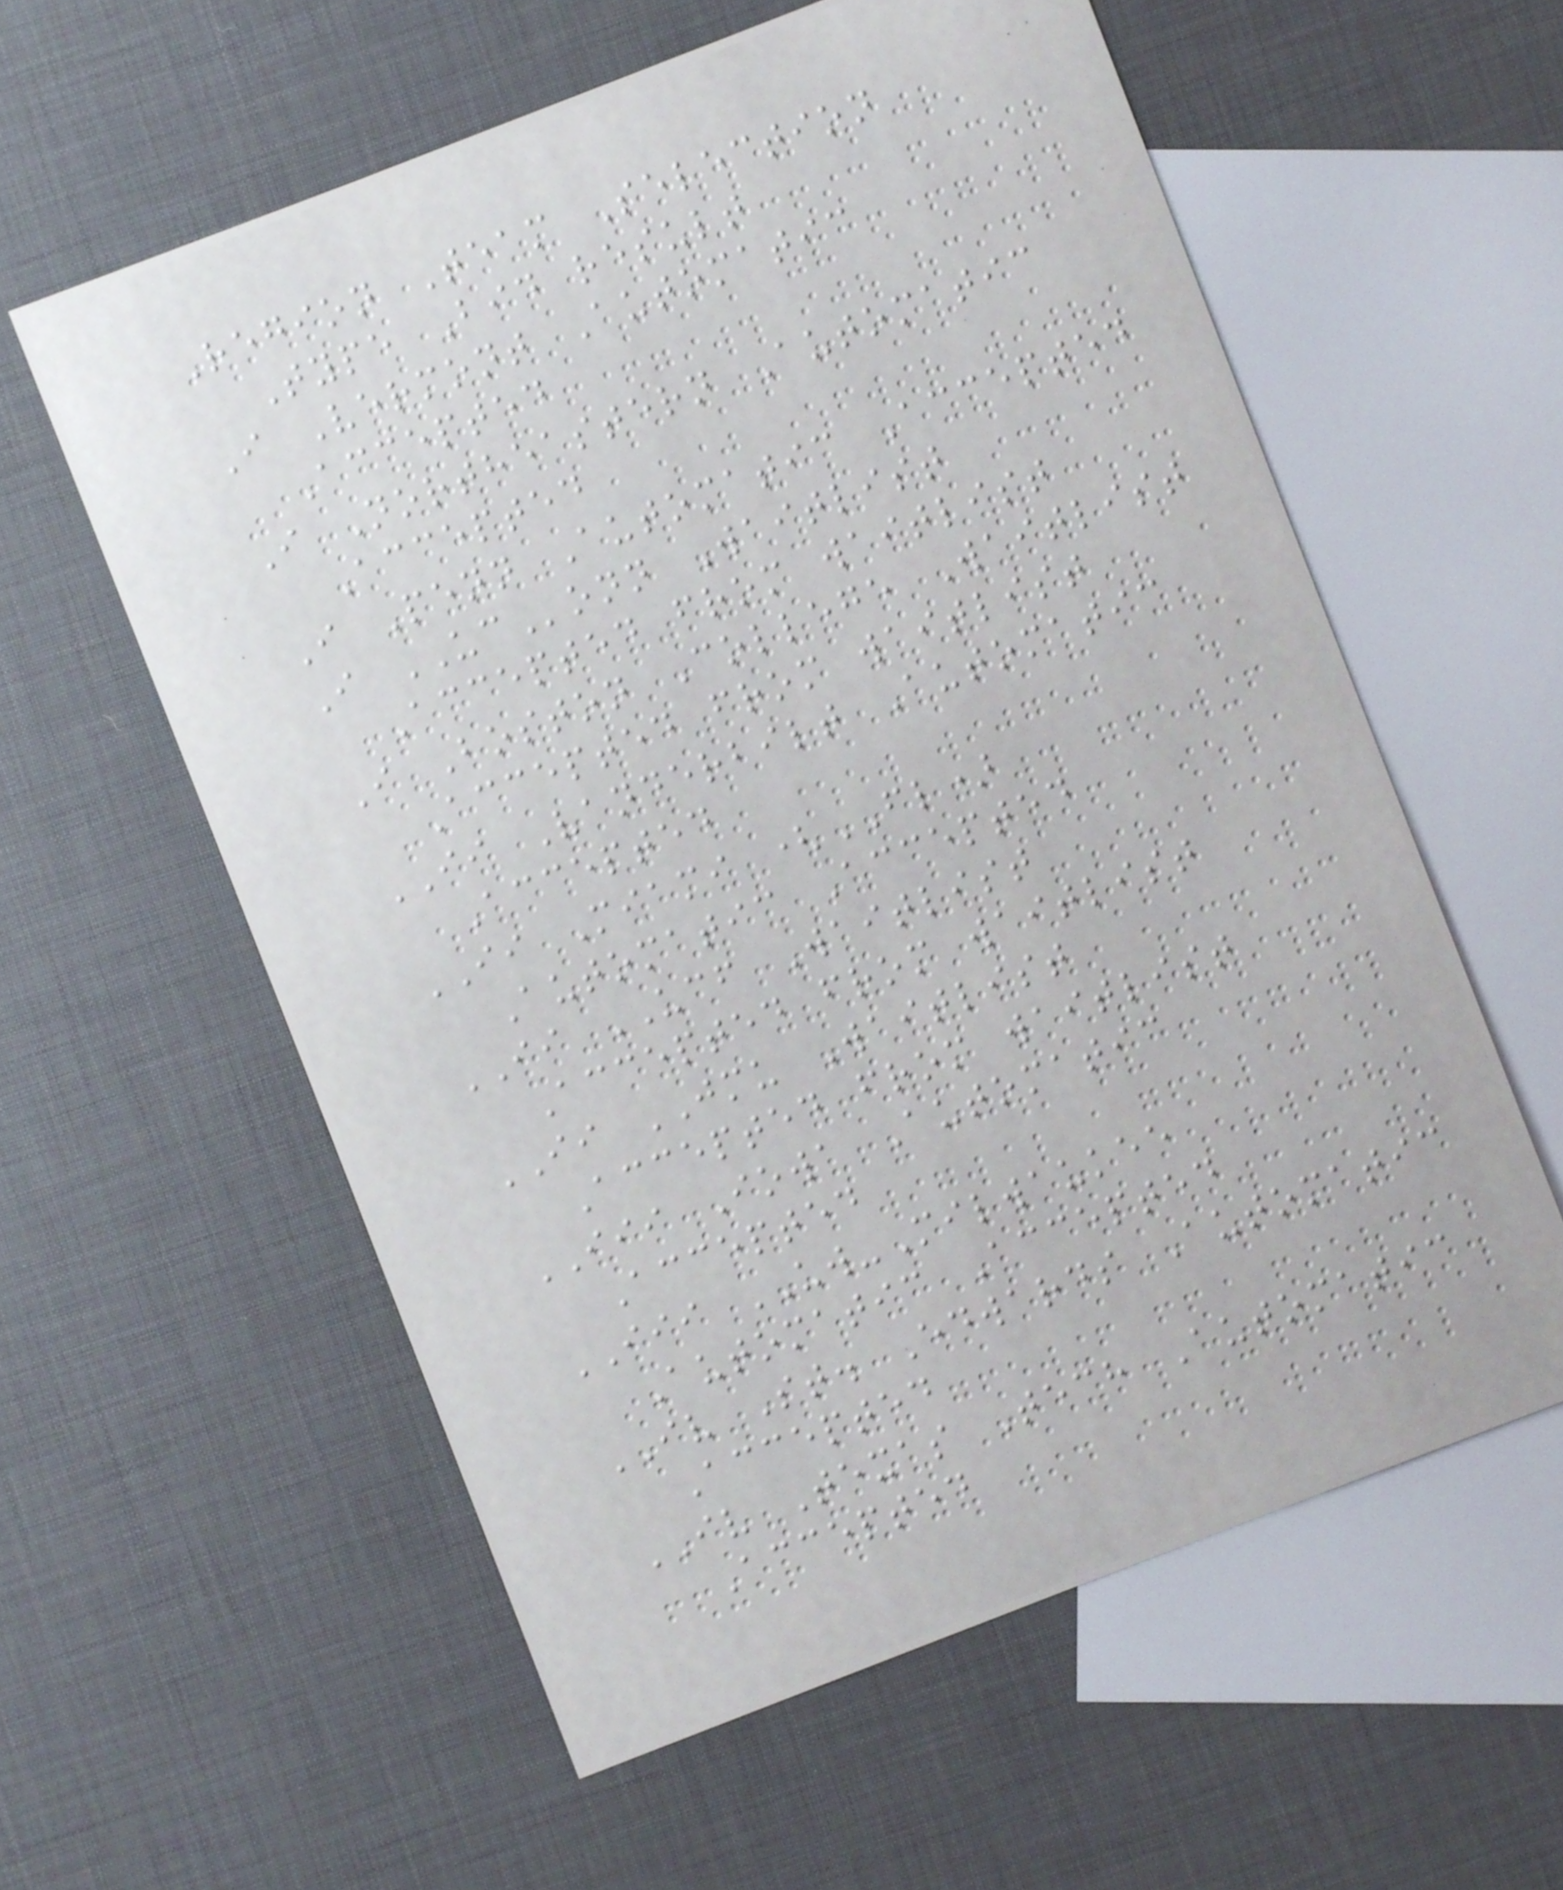Region Team Selection
Type Bid result
I Vermont Automatic
Accepted
I Northeastern Automatic
Accepted
I Penn Automatic Accepted
I UConn Waitlist
Accepted from waitlist
I Boston College Waitlist
Accepted from waitlist
II Vanderbilt Automatic
Accepted
II Miami (FL)
Automatic Accepted
II UCF Waitlist
Accepted from waitlist
II JMU Waitlist
Accepted from waitlist
III Iowa Automatic
Accepted
III UW-Milwaukee
Automatic Accepted
IV St. Edwards Automatic
Accepted
IV Texas Tech Automatic
Accepted
